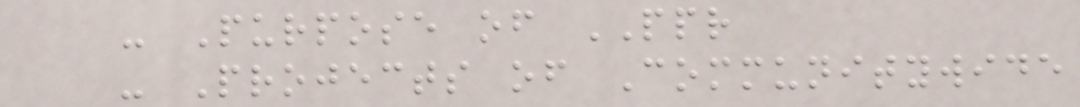- Purpose of PPR
- Projects of Communitywide
